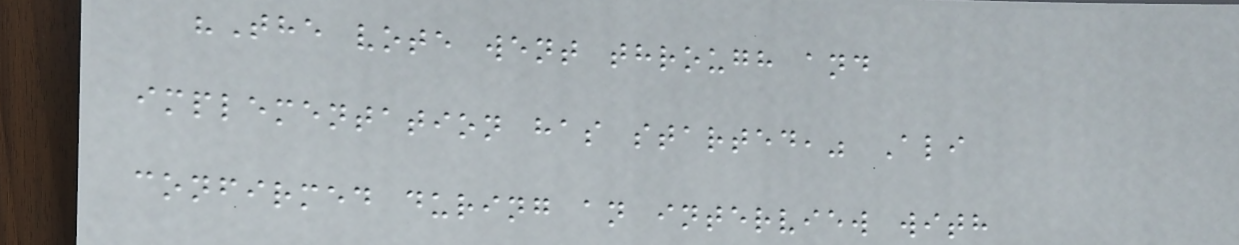"The vote went through and
implementation has started," Ali
confirmed during an interview with
